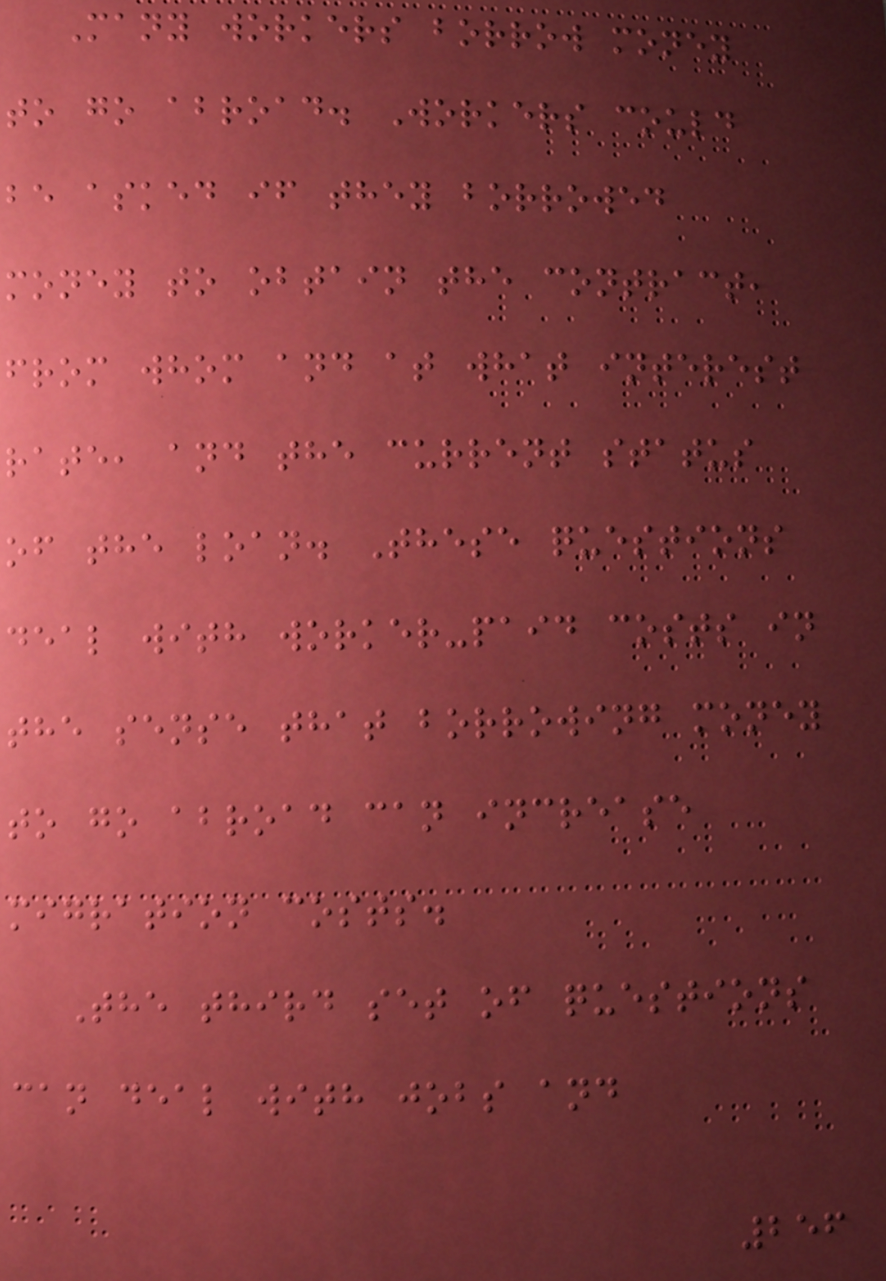Many workers borrow money
to go abroad. Workers could
be asked if they borrowed
money to obtain the contract,
from whom and at what interest
rate, and the current status
of the loan. These questions
deal with worker-paid costs in
the sense that borrowing money
to go abroad can increase
migration costs.
The third set of questions
can deal with jobs and
256
